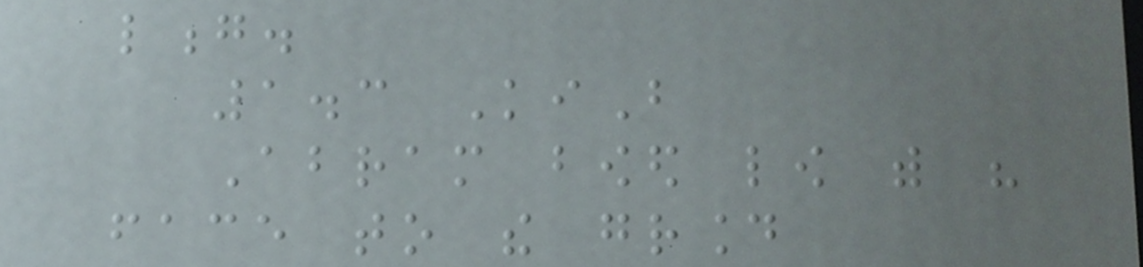long.
1.3 KiB
Abram bowed low with his
face to the ground
